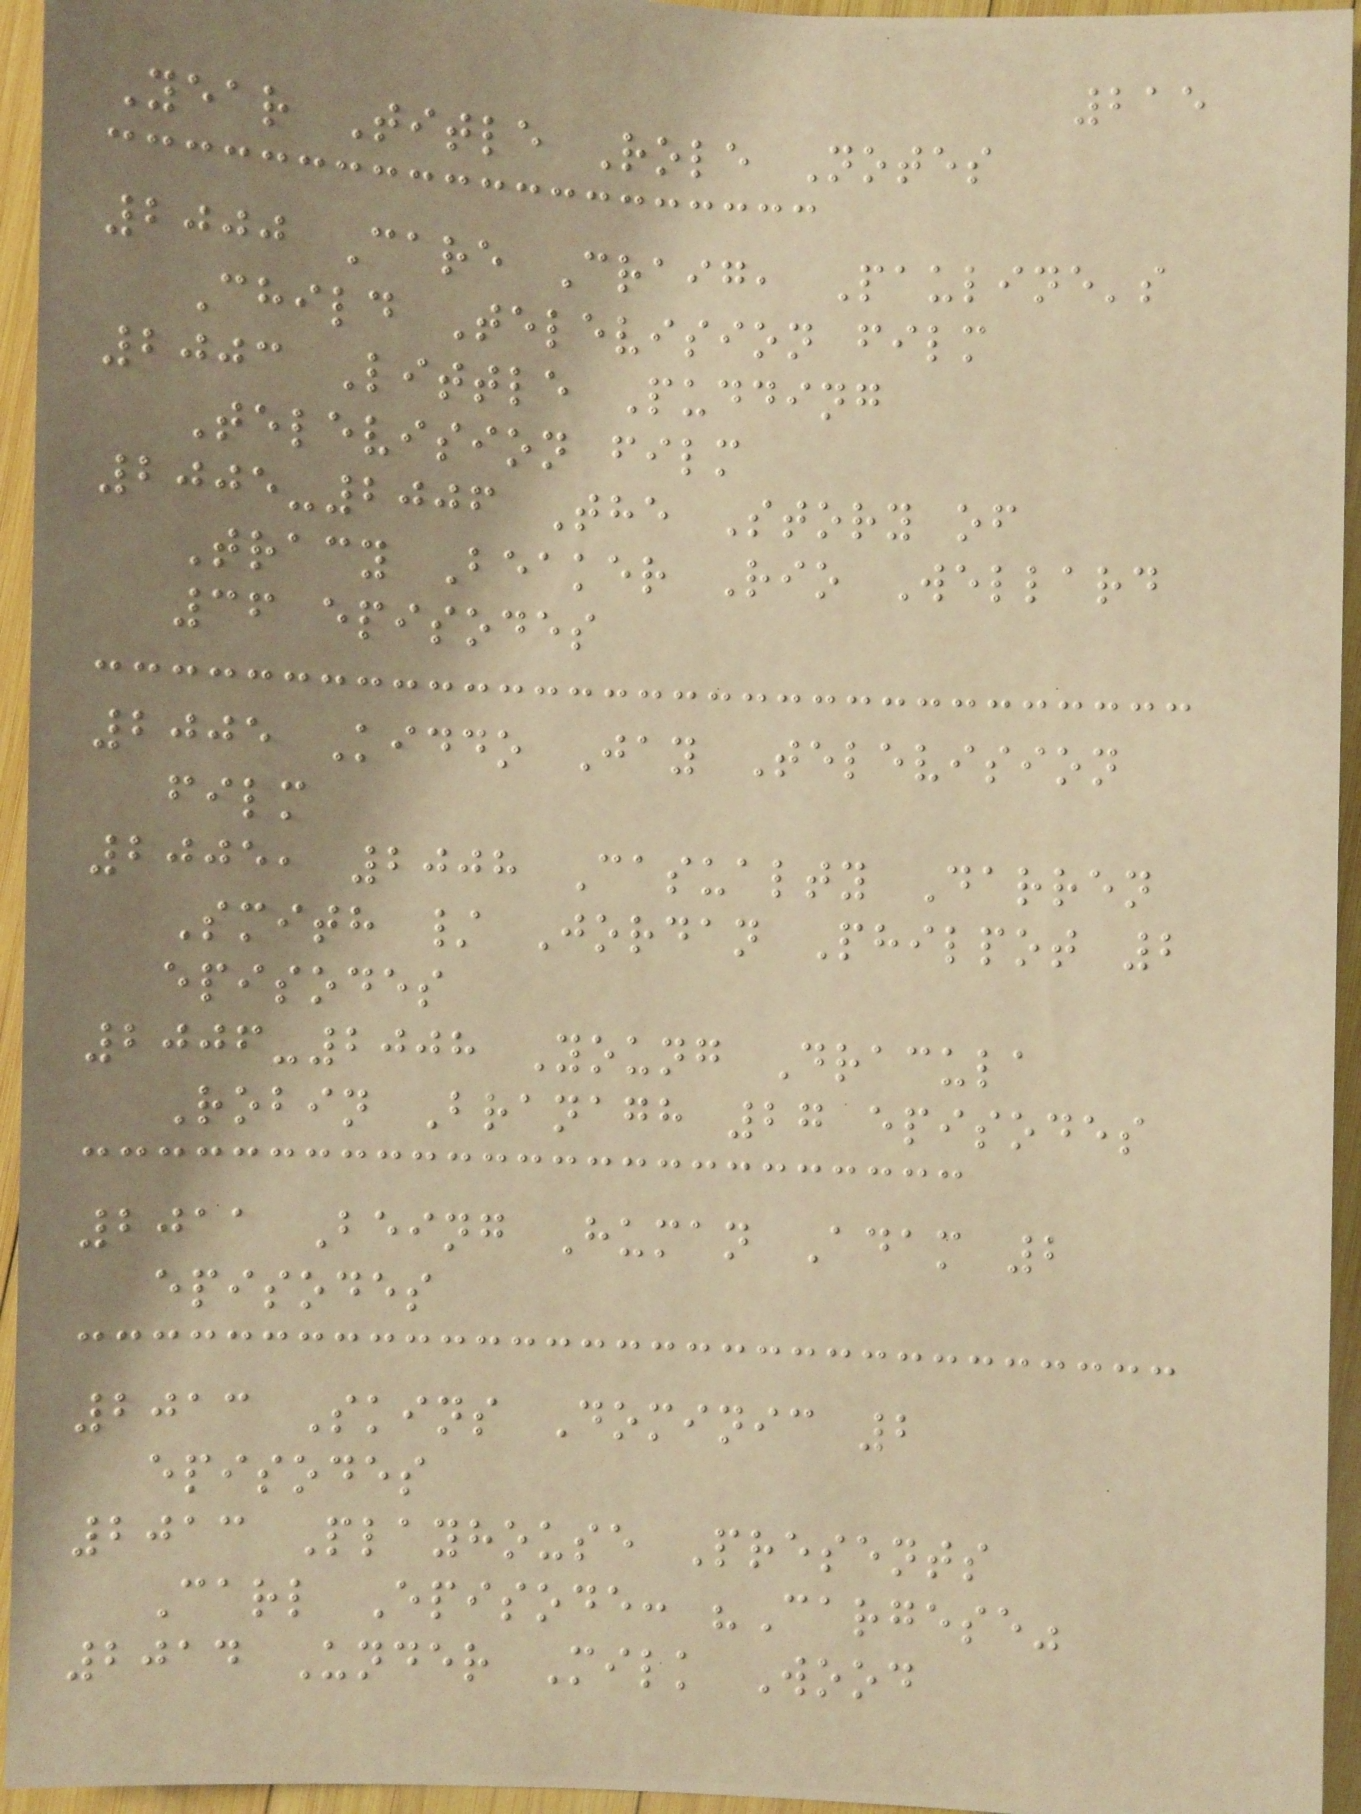215
Year Title Role Notes
2000 Care Craig, Pauline's
Child Television film
2003 Little Pudding
Television film
2005-2006 The Story of
Tracy Beaker Rio Wellard
36 episodes
2005 Kiddo Jay Television
film
2005, 2008 Casualty Darren
Smith / Jordan Philpot 2
episodes
2006-2008 Young Dracula
Robin Branagh 27 episodes
2011 Being Human Adam 2
episodes
2013 Skins Dominic 2
episodes
2013 Playhouse Presents
Carl Episode: "Cargese"
2014 Under Milk Wood
